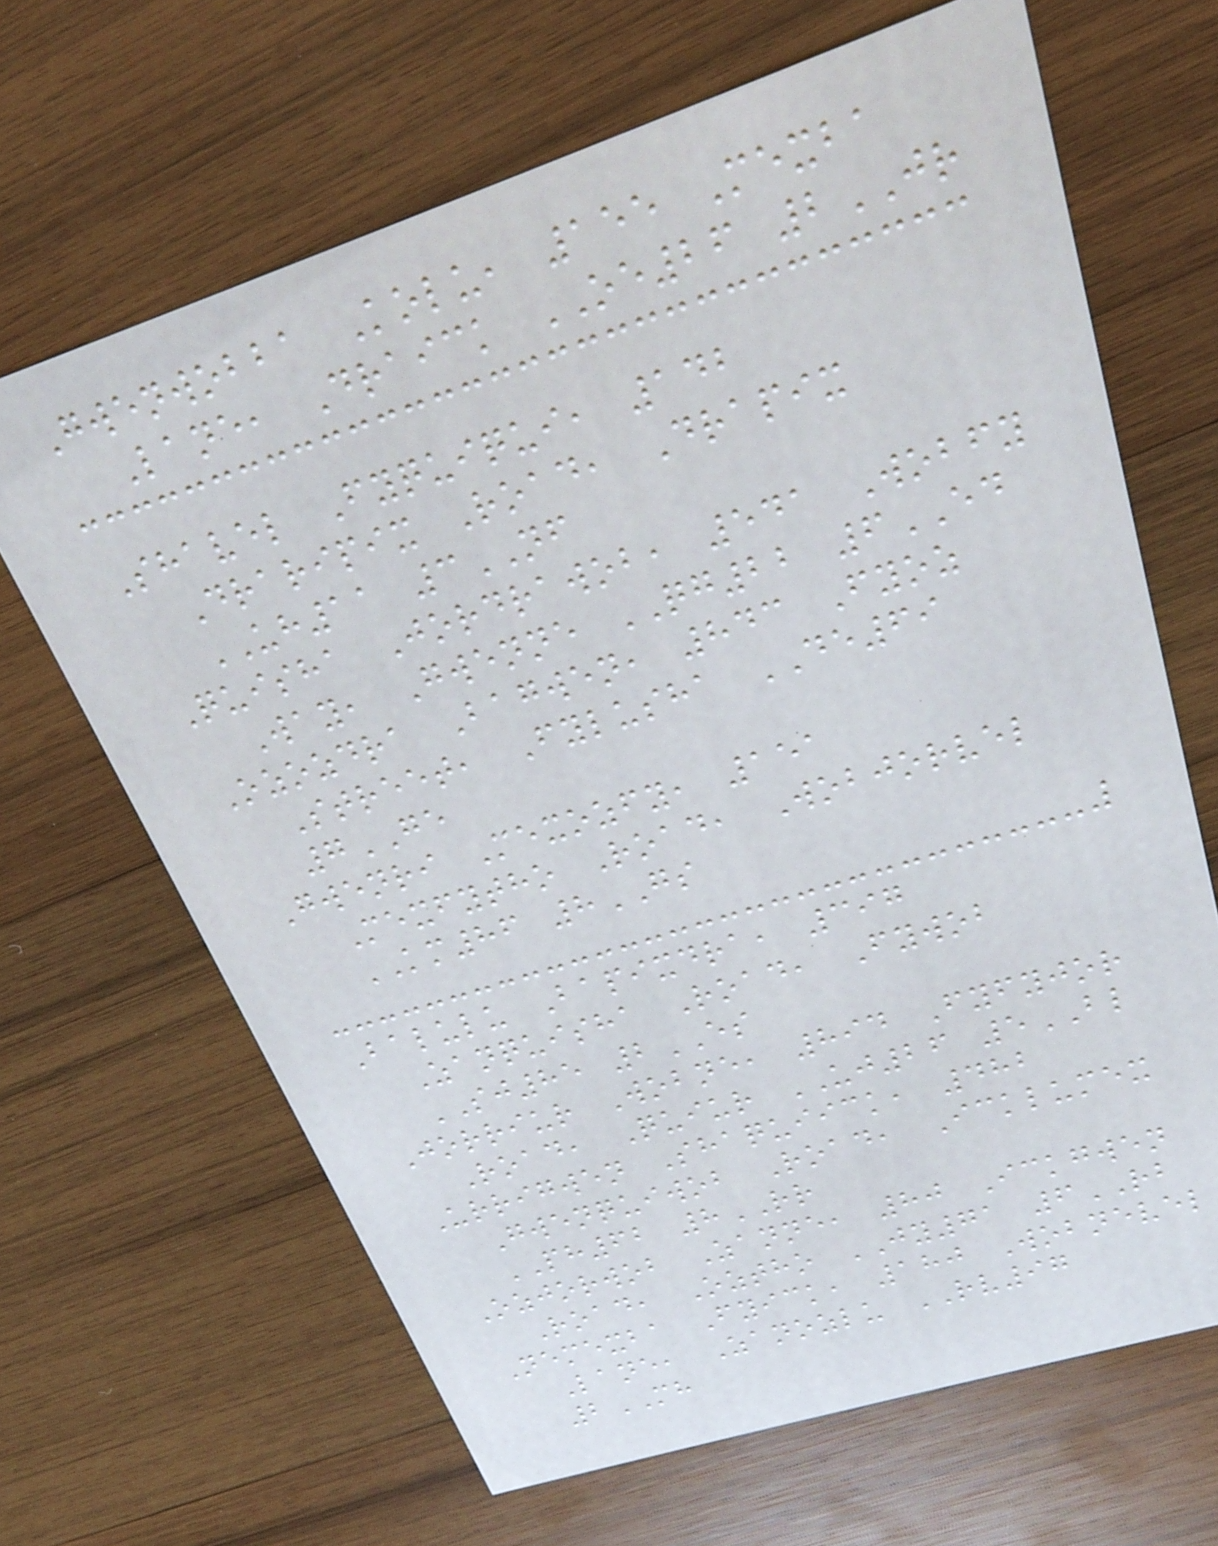Gwenwobba Kolu, 155 Mexba
Lane, Draick OE26 2JR
Shavel Fyquiqui, 142
Draripix Road, Drapix
UH11 3NF
Quisha Jordrawob, 541 Wobfy
Way, Gwenne QG22 6ED
Ozozdra Bagwen, 843 Fyoz
Street, Fylusha DE69
7GE
Gwenri Mexozfy, 151
Mexfytho Road, Wobjorvel
KM86 8GS
Balulu Bapixdra, 397
Zanquisha Road, Fywob
SJ85 2ES
Jorriur Wobne, 894 Fyfyjor
Road, Quiur UJ26 5BL
Urrigwen Shaquiick, 482
Gwenquiwob Road, Icklumex
PH62 8RR
Ozjorwob Zanne, 80 Ickgwen
Road, Oztho JY71 6RB
Nemexba Fyick, 180 Wobnevel
Lane, Zanozlu RV97
2MH
